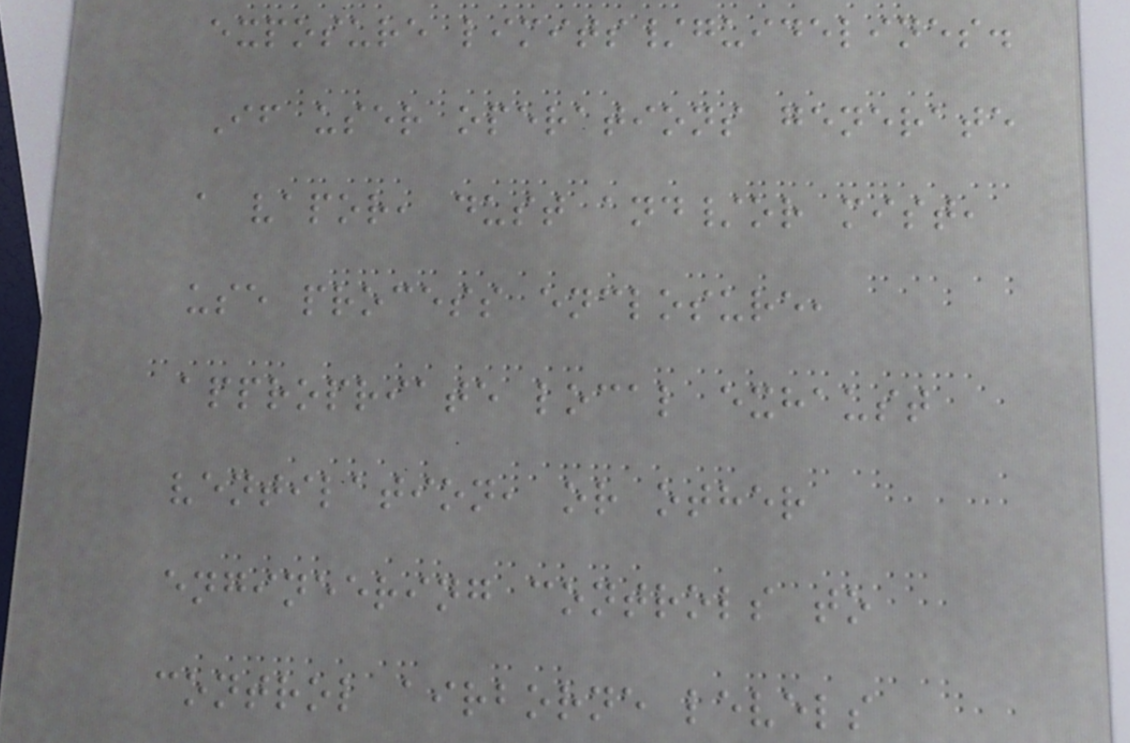exposure limits/guidelines.
If user operations generate
a vapor, dust and/or mist,
use process enclosure,
appropriate local exhaust
ventilation, or other
engineering controls to
control airborne levels
